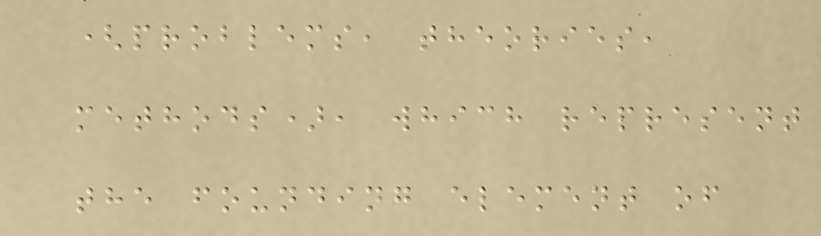(problems, theories,
methods), which represent
the founding element of
